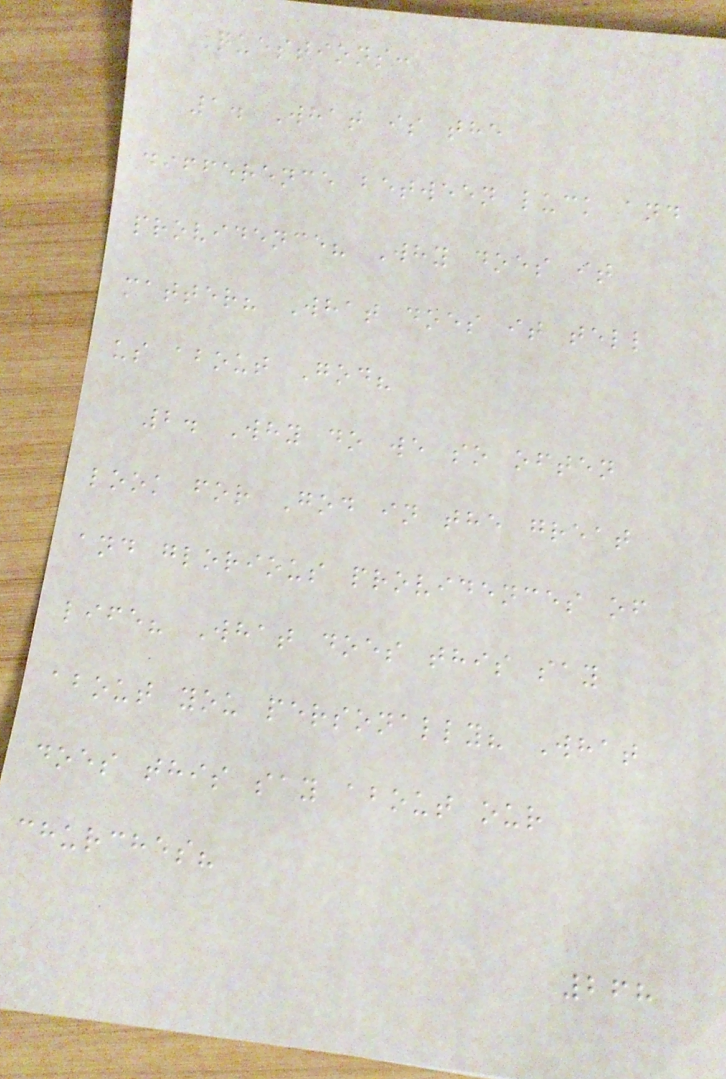Questions:
1. What is the
difference between luck and
providence? Why does it
matter? What does it tell
us about God?
2. Why do we so often
look for God in the great
and glorious providences of
life? What does this say
about you personally? What
does this say about our
churches?
268
